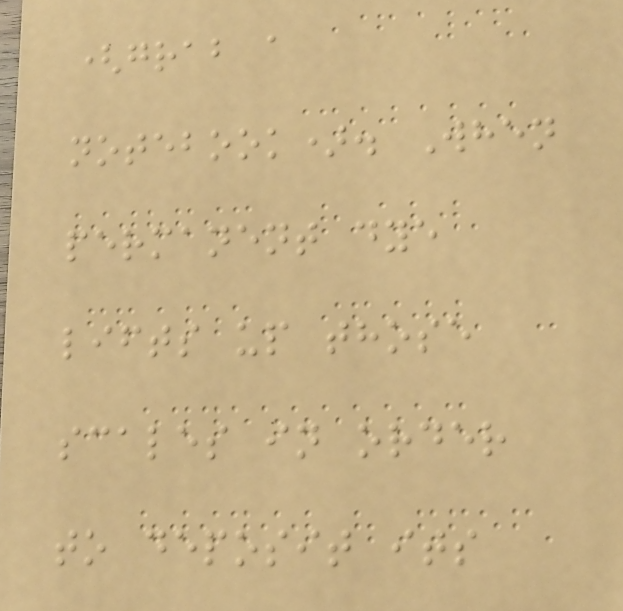(grab a
notebook). When
permanent dye
lifts up those
scales in order
to deposit its
